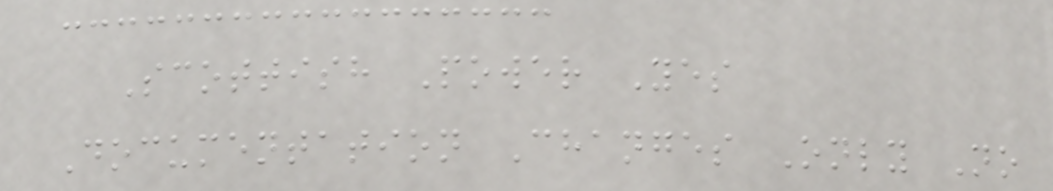Scottish Power Yes
Documentation Changes Only No
